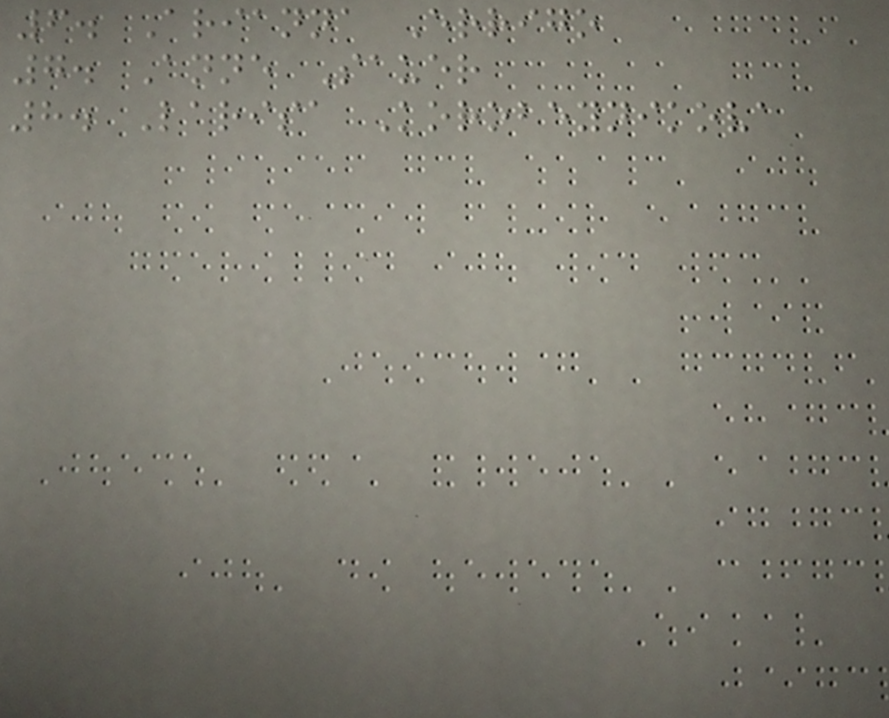6. Arianna Errigo
7. Anne Sauer
8. Larisa Korobeynikova
